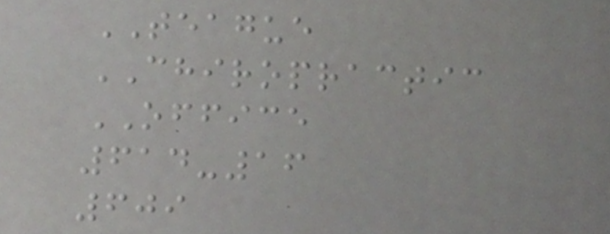TEAGUE
CHIROPRACTIC
OFFICE
614-16
609
